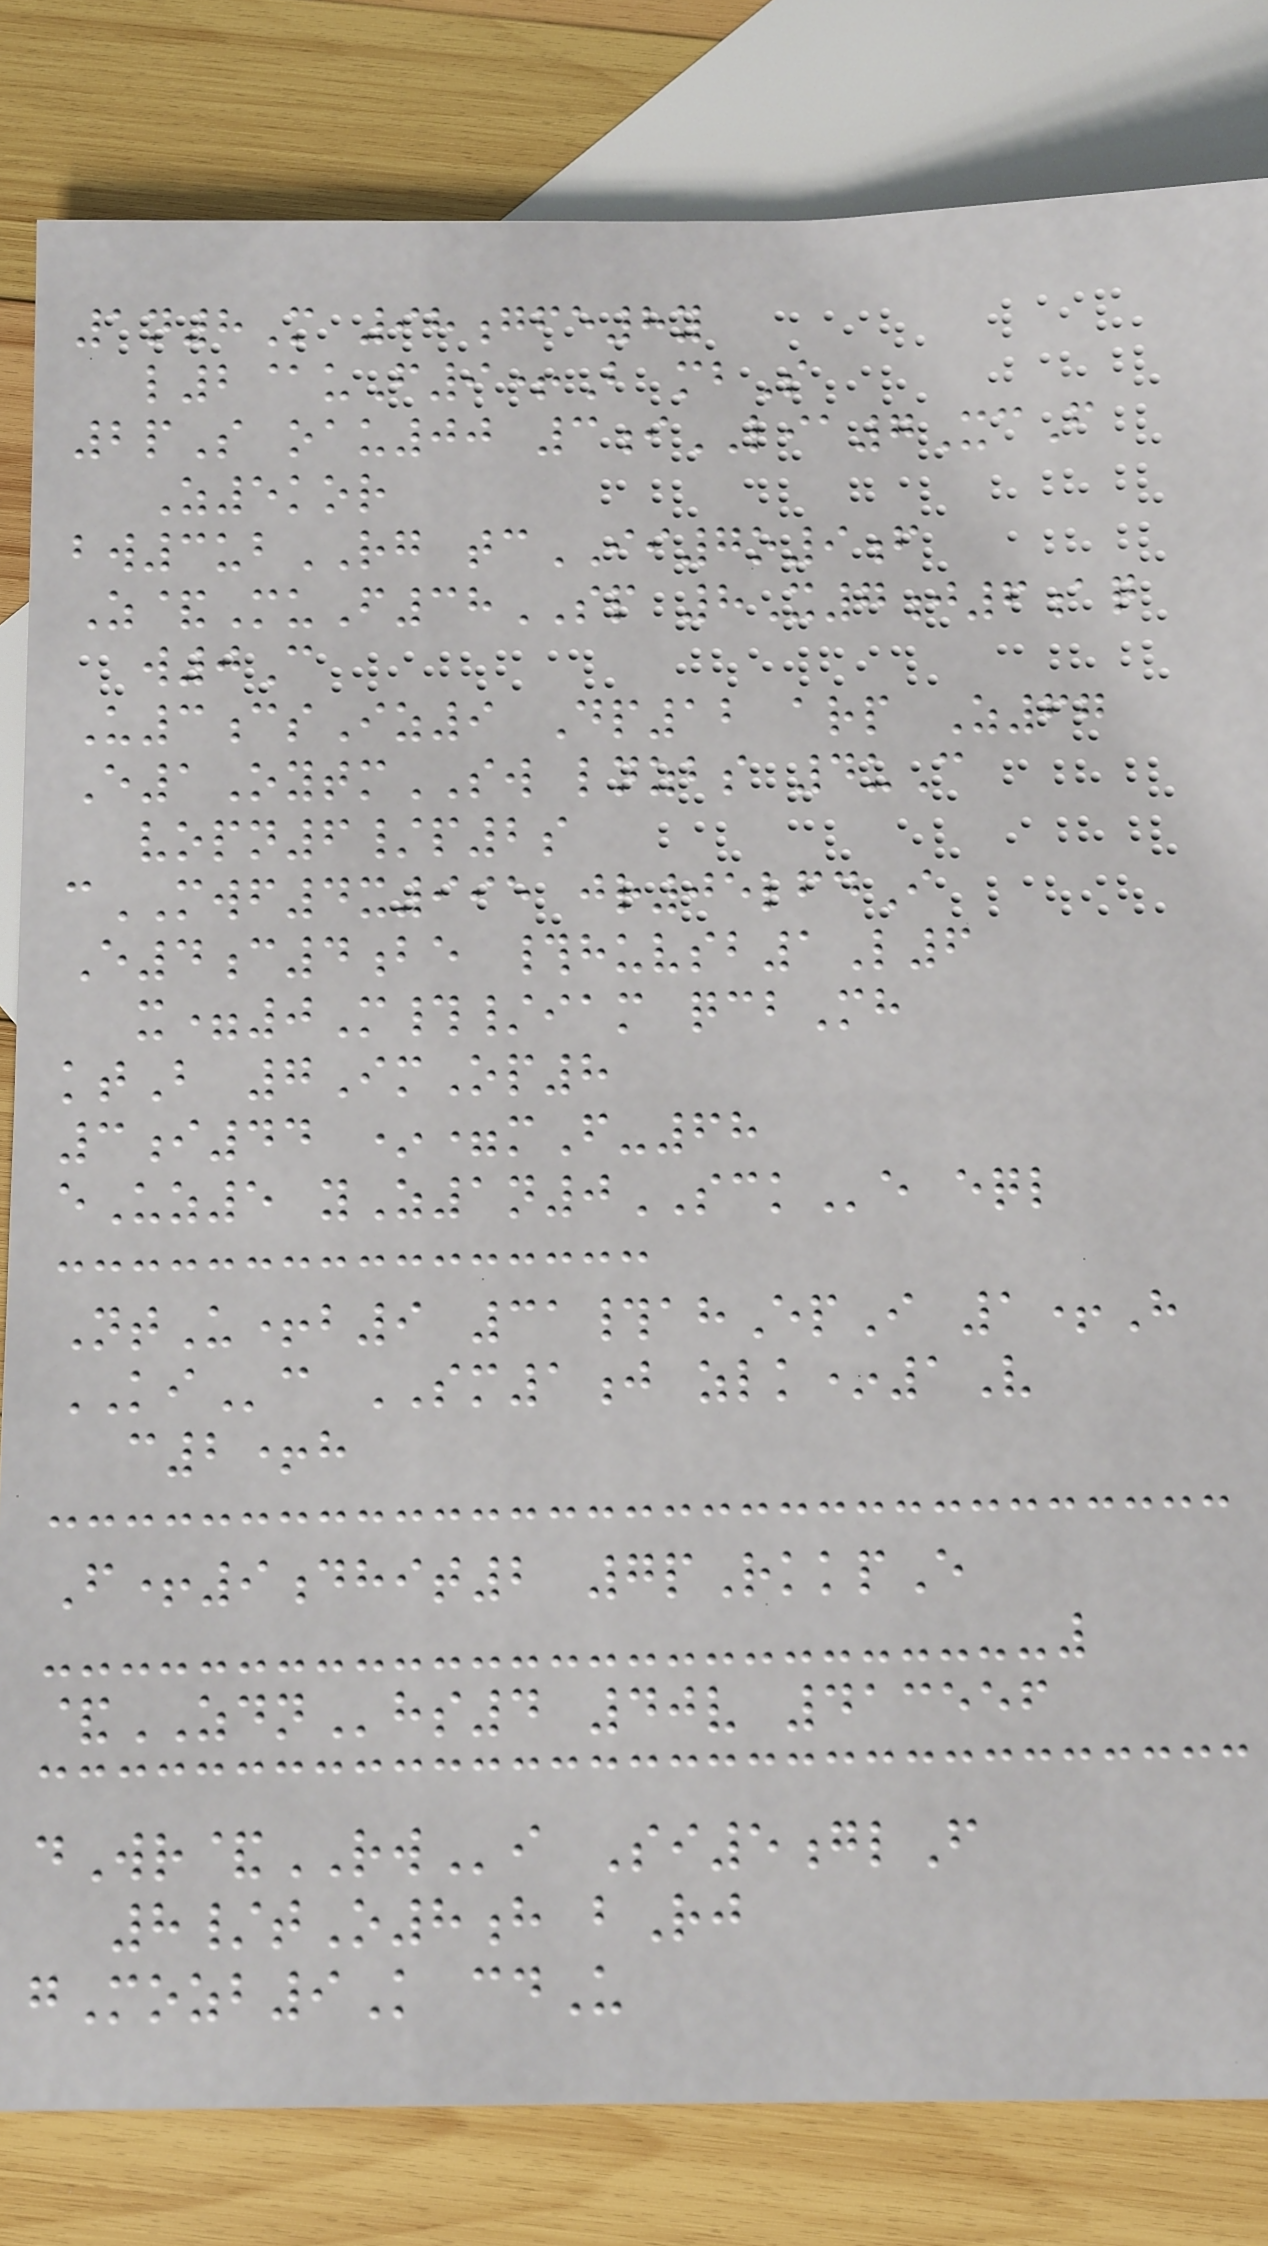1n8M 98gfe8y
l2@uF9+B mbS
2pS oau00 3iLIA7XcF
Z5kor
bw3ubRG tcII7o9f
Z&MuF38SP 8X7j6aq
w0C
U3csIz9 Dp12 arp Z67
E1OytmSW lnzbs 4uC
vopn6/p2s
cMWF4x995 jr05lfdI
E4c4be #huvsb1L6
x=0M#/iam qcbMh
ktB 7ImOp8
3i44 *=mF-68
eUz5 yZ1n0SCKe eql
NtU+b9 31#ahEpI 1+H
KIc SM1j zlk*1V
c2+h
F+9dhit2 7pRkkpE
&ZDNhs4 40v 413556
dWr&RWi Si5glF
8/tO8h bRj
gMozb9K cdU
